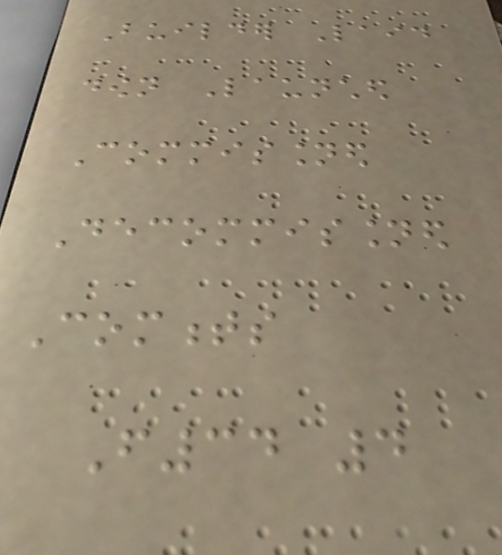Builder Laid
down Launched
Commissioned
Decommissioned
Comments
F34 4
